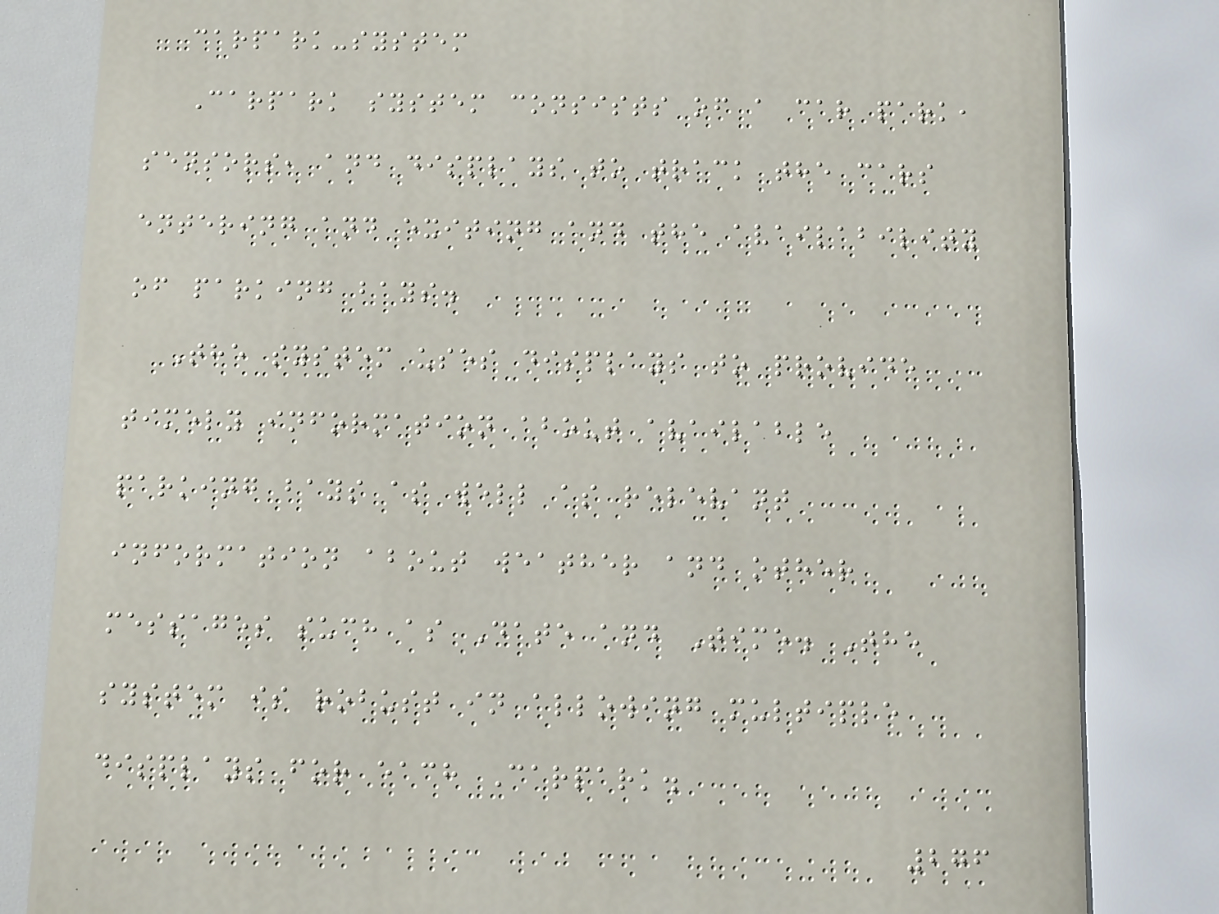carpark-system
Carpark system consists of a car park,
sensors, and displays to track the cars
entering and exiting and the availability
of parking bays.
The system uses displays to provide
timely information about available
parking bays as well as relevant
information about weather and other
messages such as Date and Time. The
system is robust in allowing multiple
displays for each Carpark.
276
